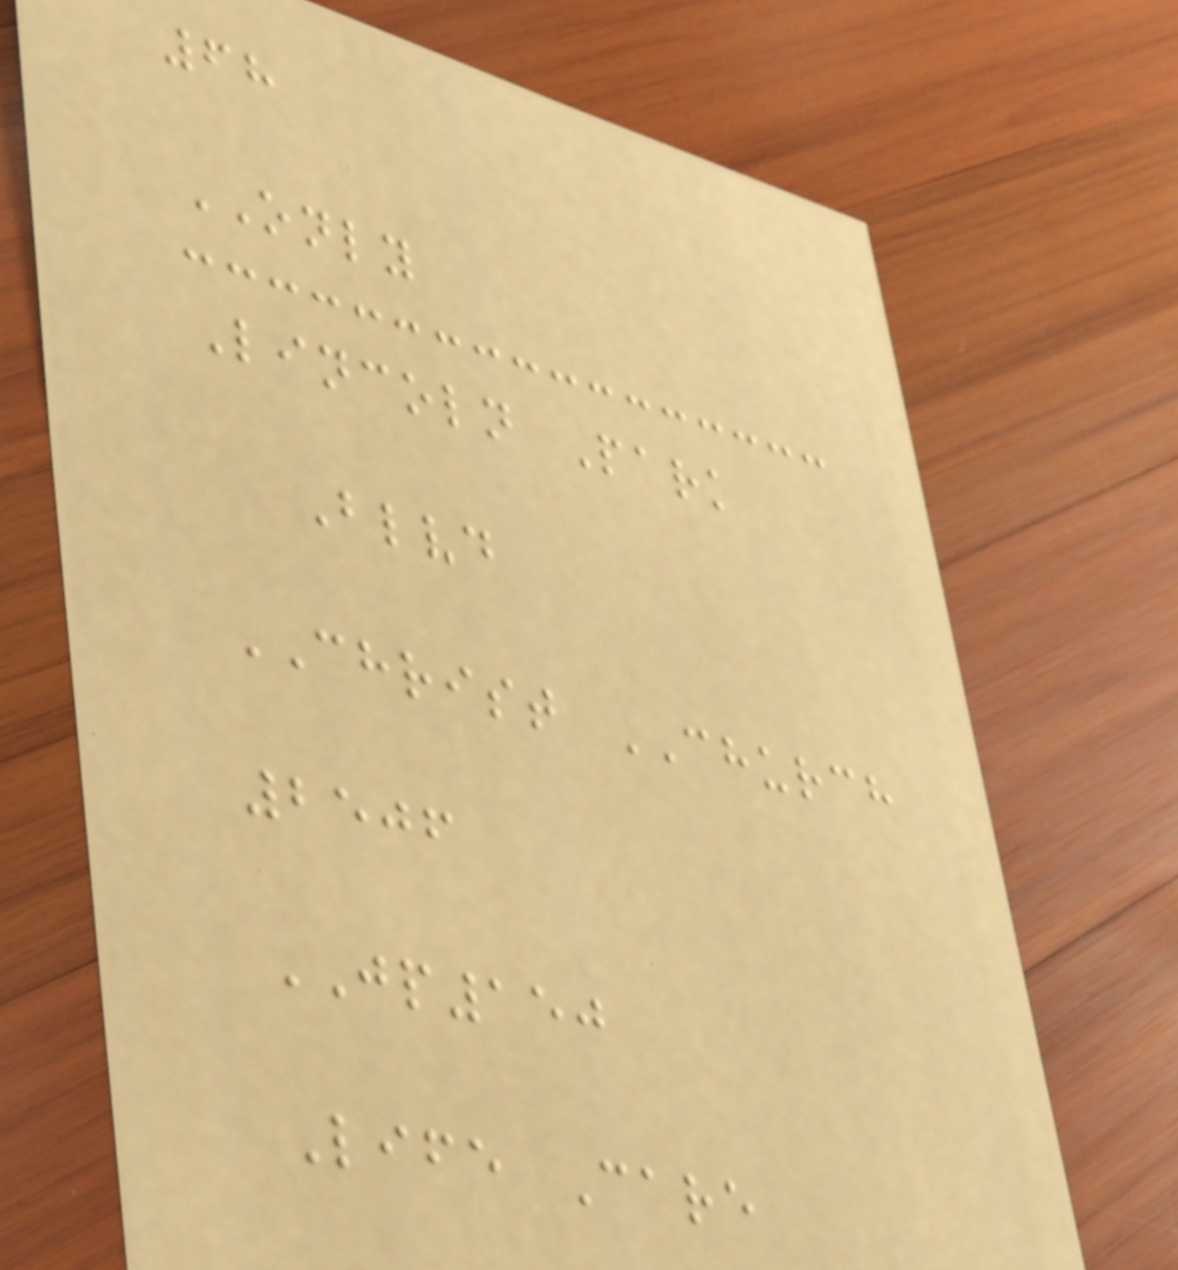68
ONLY
Lincoln Park
Blvd
CHRIST CHURCH
2506
JP150
Life Care
